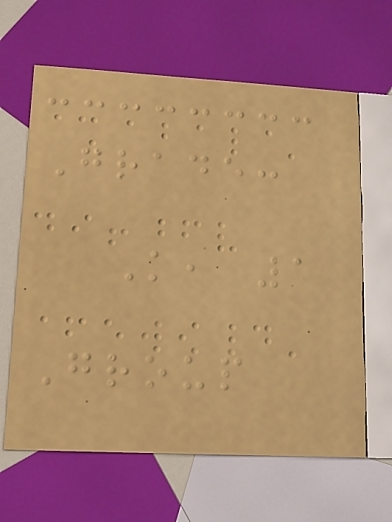Grade:
K, 1
Group
